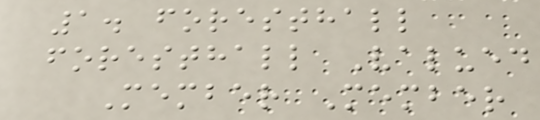1. foresthall
foresthall Valued
Member Member
